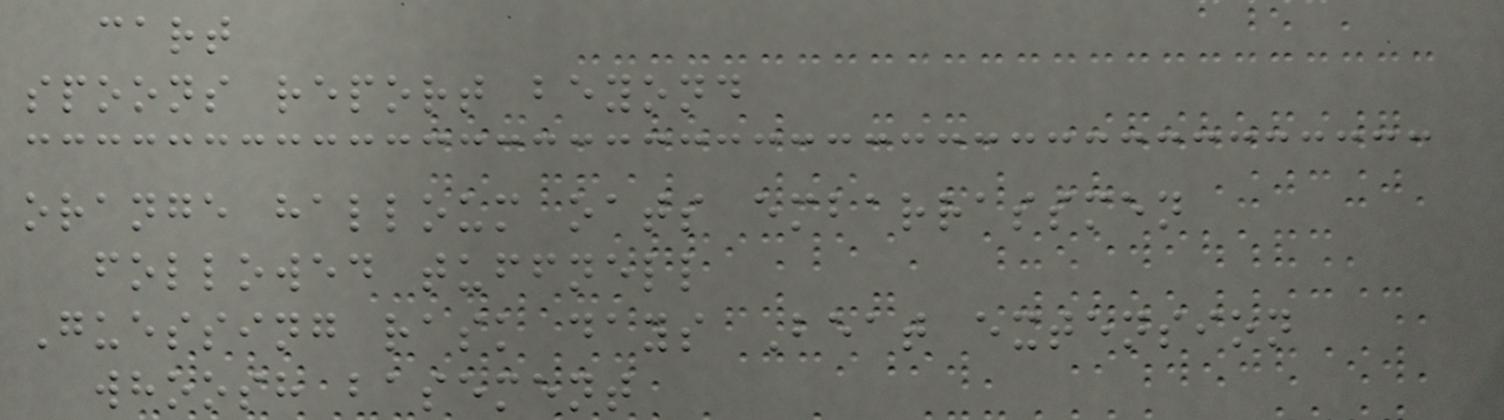cart
spoons report beyond
orange halloum oats embarrassmen
followed tuffnell
Guessing rask days Beat extension
whoosh basement
